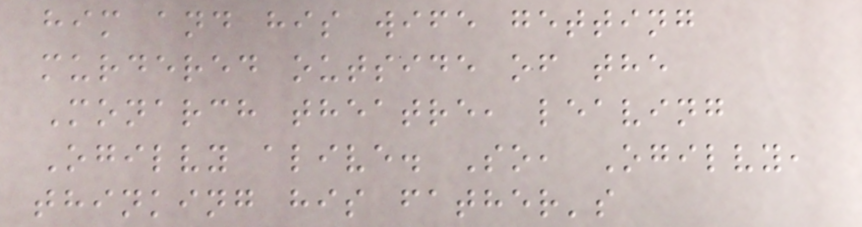him and his wife getting
murdered outside of the
Monarch theatre, leaving
Ogilvy alive. So, Ogilvy,
thinking his father's
